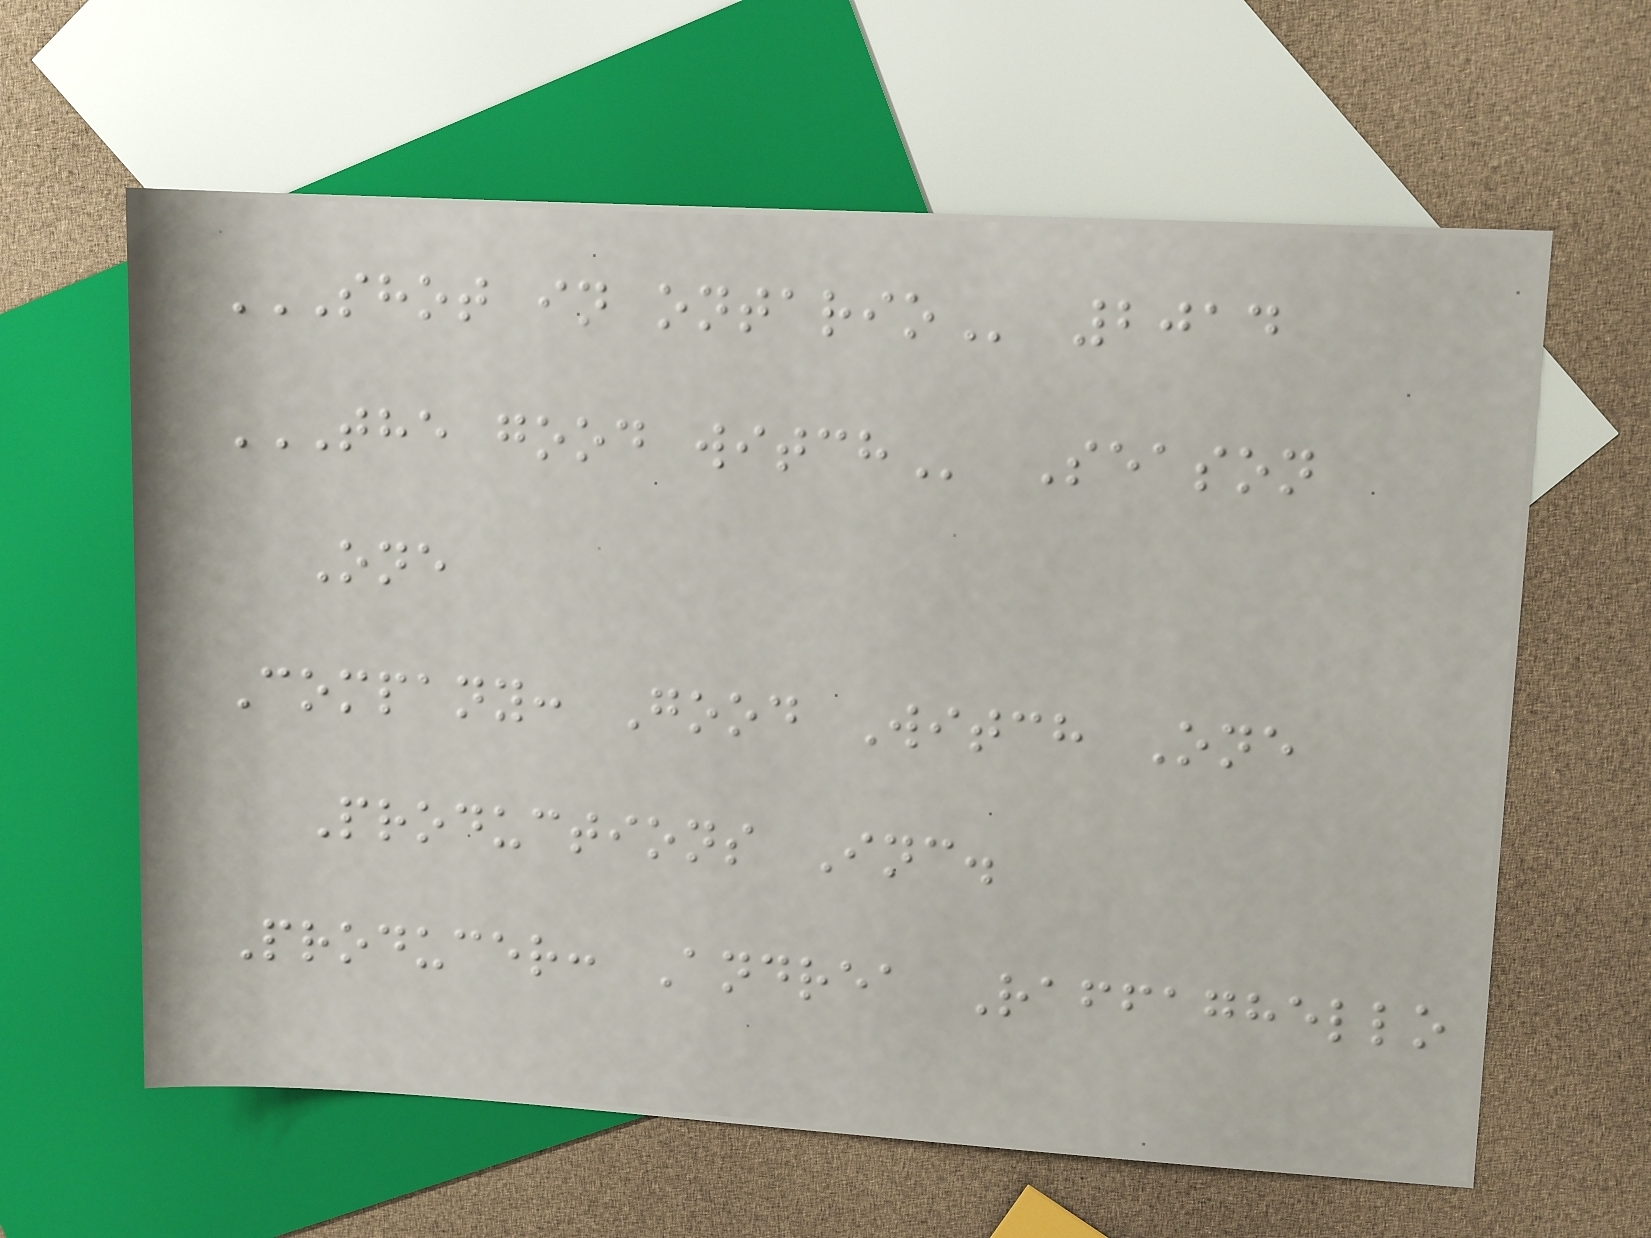SHOT IN ONTARIO 2014
THE GOOD WITCH Season
One
Company: Good Witch One
Productions Inc.
Producer: Andrea Raffaghello
